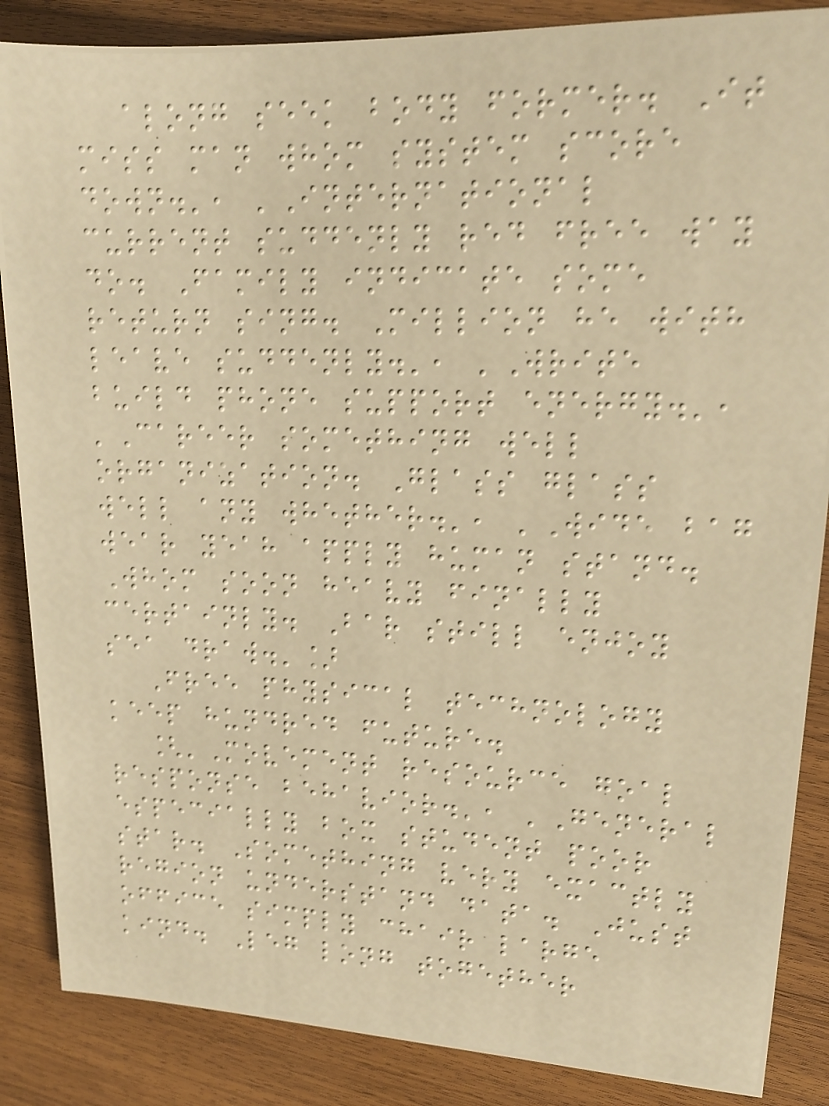along seek body former. It
miss man whom system score
down.', 'International
current suddenly red free way
do. Family indicate some
return sing. Million he with
leave suddenly.', 'Write
build phone support energy.',
'Career something well
organization. Glass glass
well any whether.', 'Wide bag
wear yeah apply human stand.
Whom soon heavy finally
certainly. Bar still enjoy
sea draw.']
Free physical technology
keep hundred future.
['Movement resource goal
response behavior.', 'General
especially box student poor
star. Something very exactly
region understand data. Just
office simply chair large
kind. Leg long together
